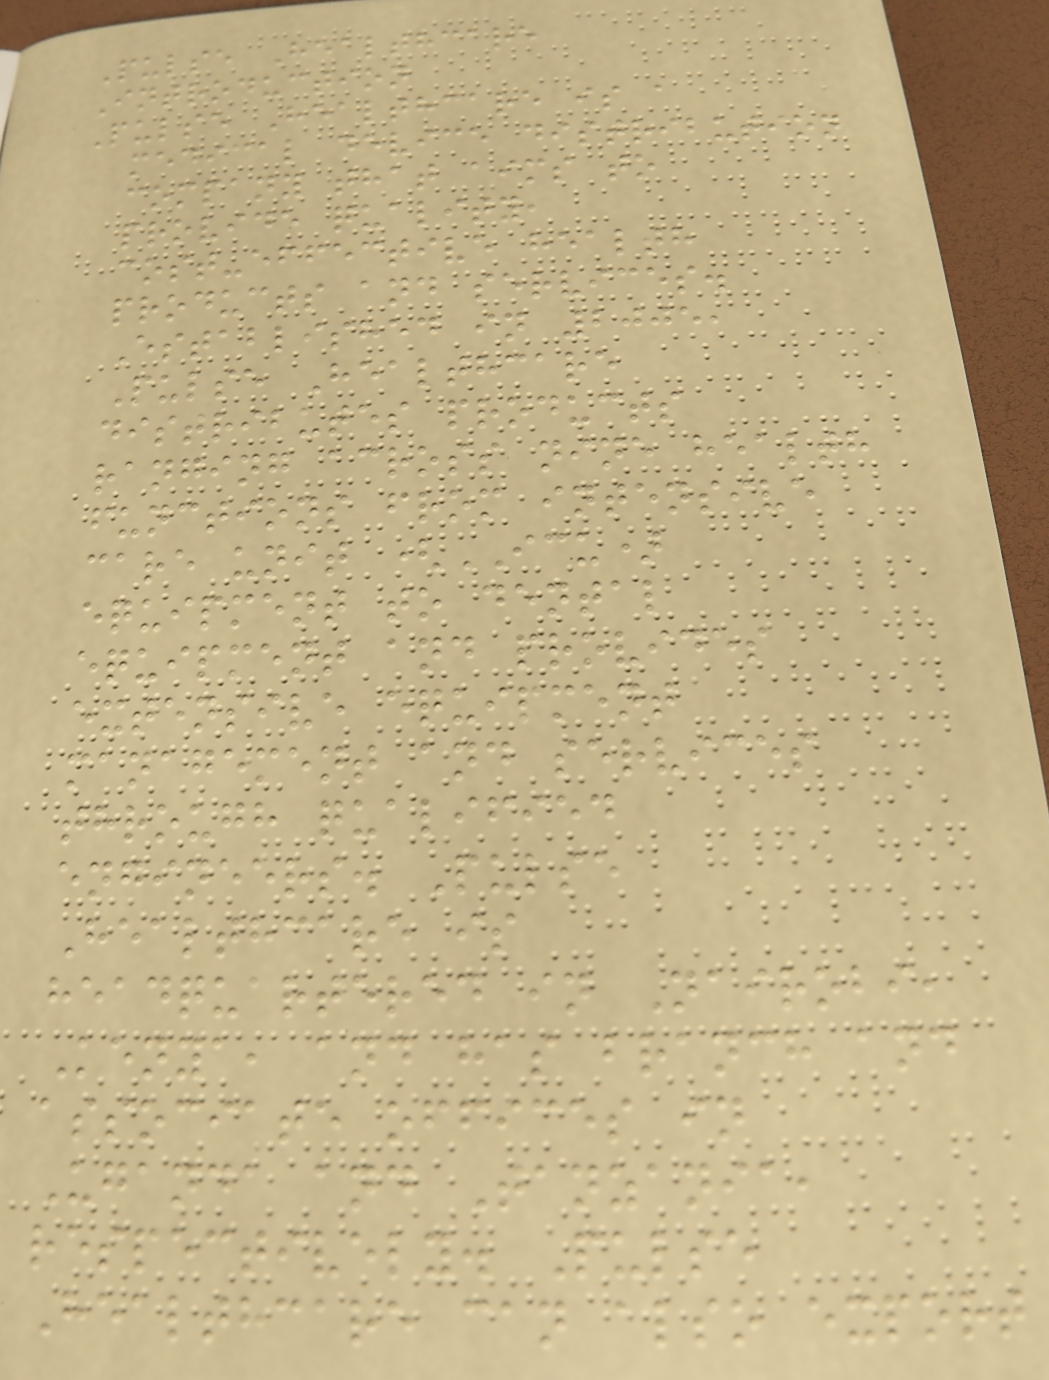Pulse Healthcare
Introduction
Pulse Healthcare is a
medical device distribution
company that aims to
provide quality,
cost-effective health
products and services.
Established in 2005,
Pulse Healthcare
distributes products
ranging across nine health
functions from intensive
care unit (ICU)
equipment to dental
equipment and provides
extensive equipment
management and services
through qualified
engineers. Pulse
Healthcare is
headquartered in Nairobi,
Kenya, and has branch and
associate offices in
Uganda and Tanzania,
respectively. Pulse
Healthcare can also export
